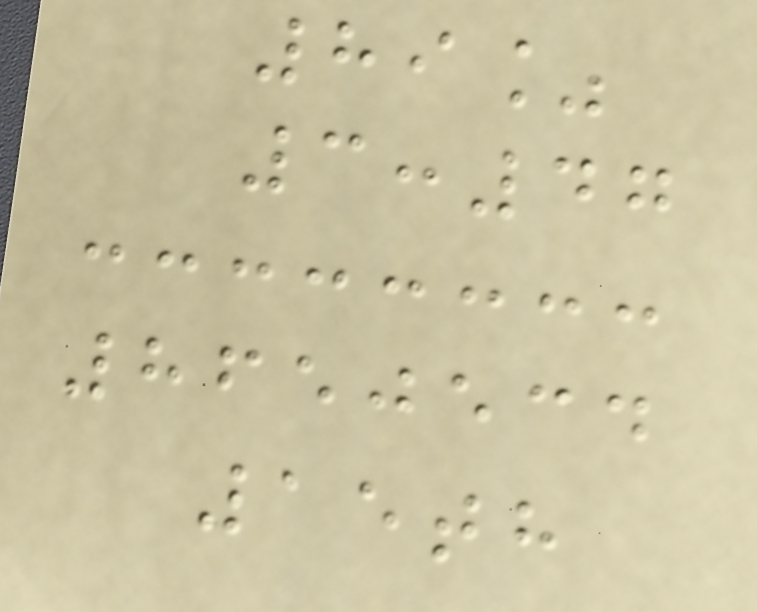89%
3:47
8650534
15th
